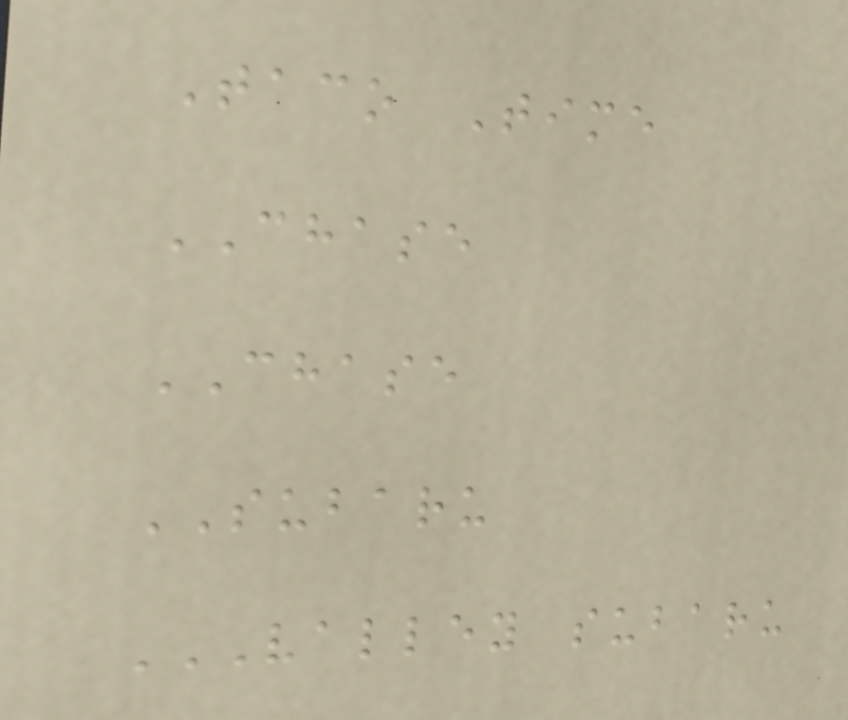Taco Time
CHASE
CHASE
SUBARU
VALLEY SUBARU
